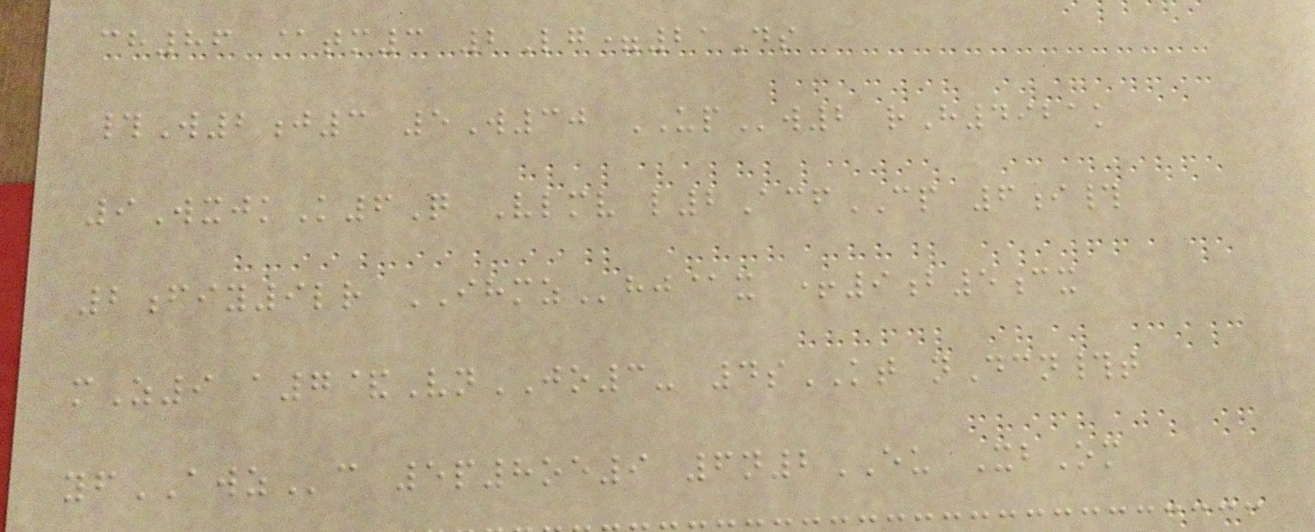ch86 @tm3 2Lg=21Ds
#W2j3 5W30 UPw2 rH4921k
9WxjkK6Q Vlmv l2AcfCP 6i#
2fiy9lr IHMZhj@x +9b5cx
mZ9 a7&VnJO3- 4sKT nDcn#t
yfAWZc 5p8oe9 6n2EU XbOm
